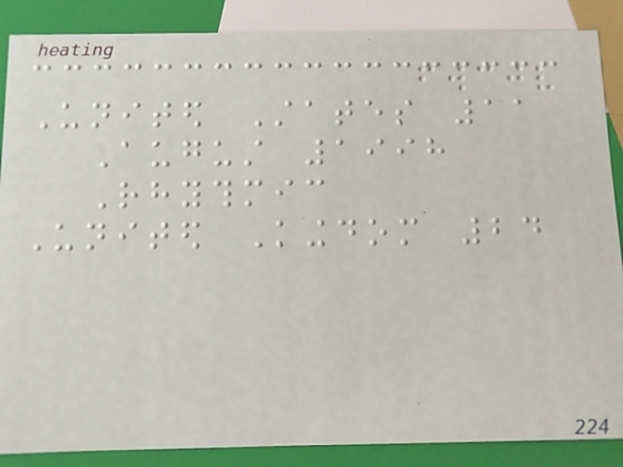United States 11
August 1998
Rhythmic
United Kingdom 24
